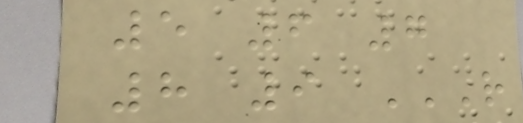5 6 7
8 9 R
